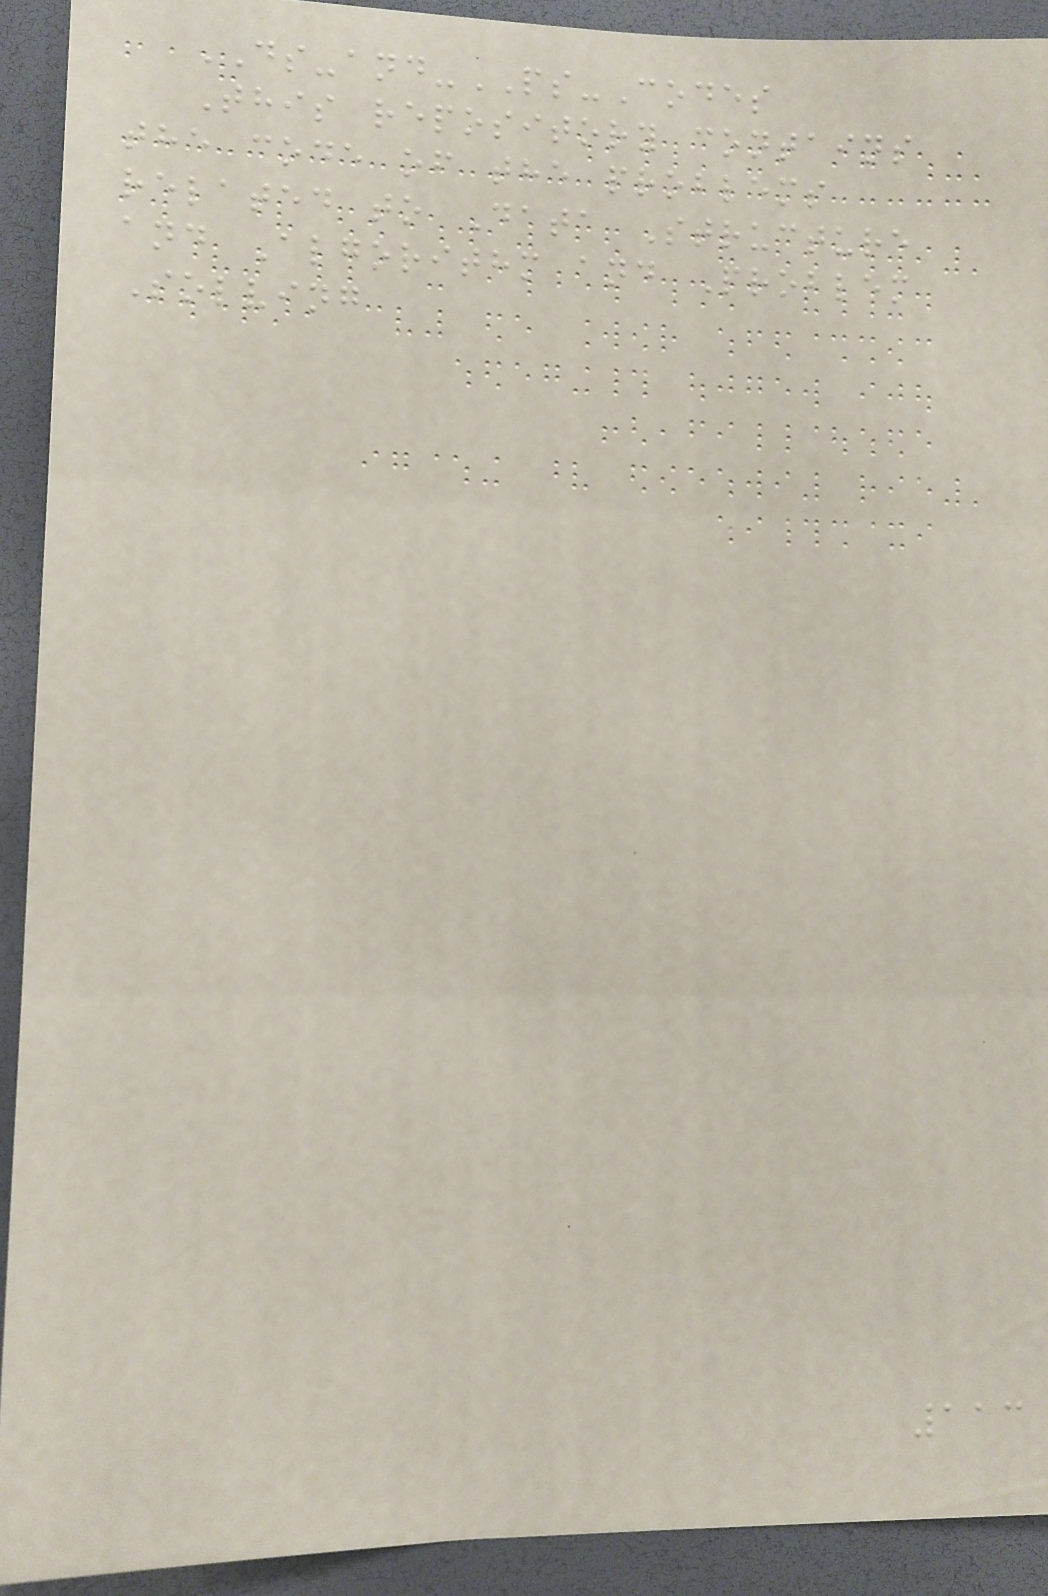DS-and-PS-Codes
This repository contains
the code of the problems
related to Data Structure
and Algorithm and Problem
Solving
113
